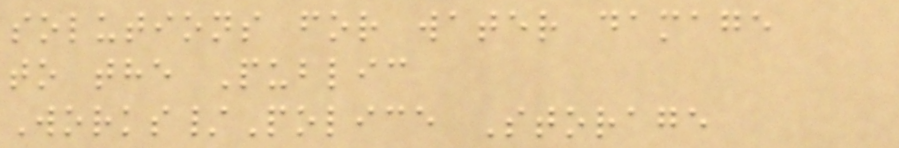solutions for water damage
to the Public
Works/Police Storage
